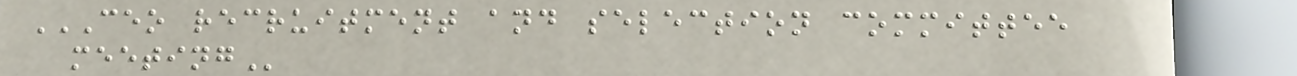CEO RECRUITMENT AND SELECTION COMMITTEE
MEETING
